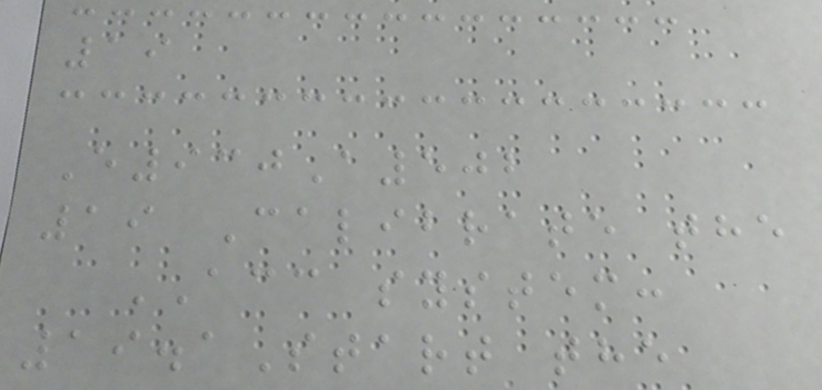19
E930A502
19 Calibrate the
ACC system:
19.1Start the
